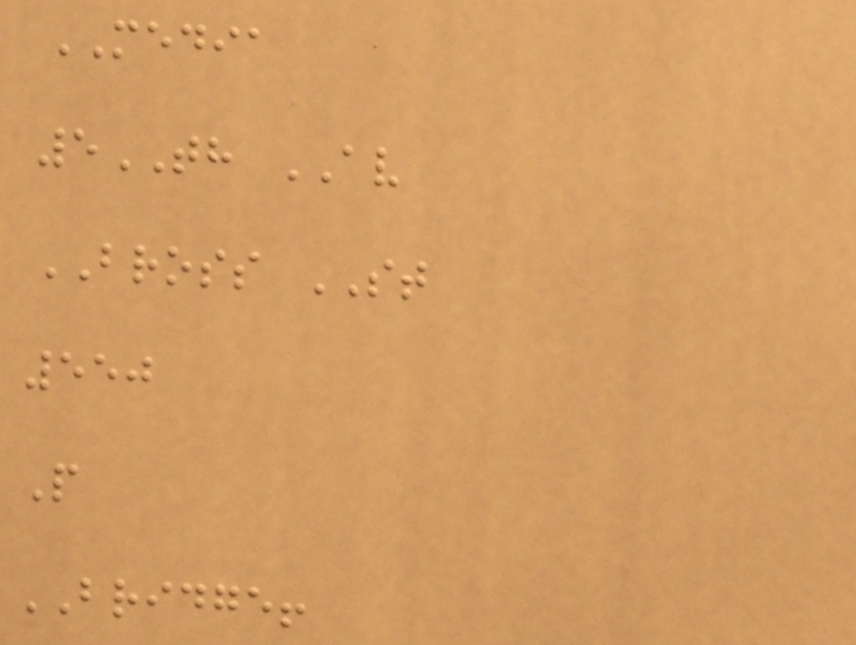MEDIA
5TH AV
BROSS ST
550
P
BRIDGE!
